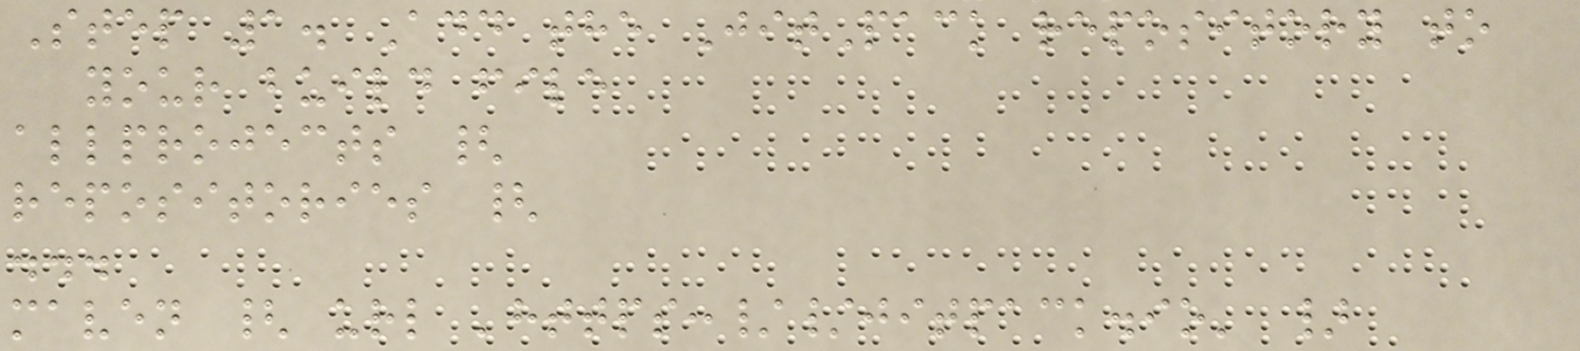Step 1. Add the JitPack repository to
your build file
allprojects {
repositories {
...
maven { url 'https://jitpack.io' }
